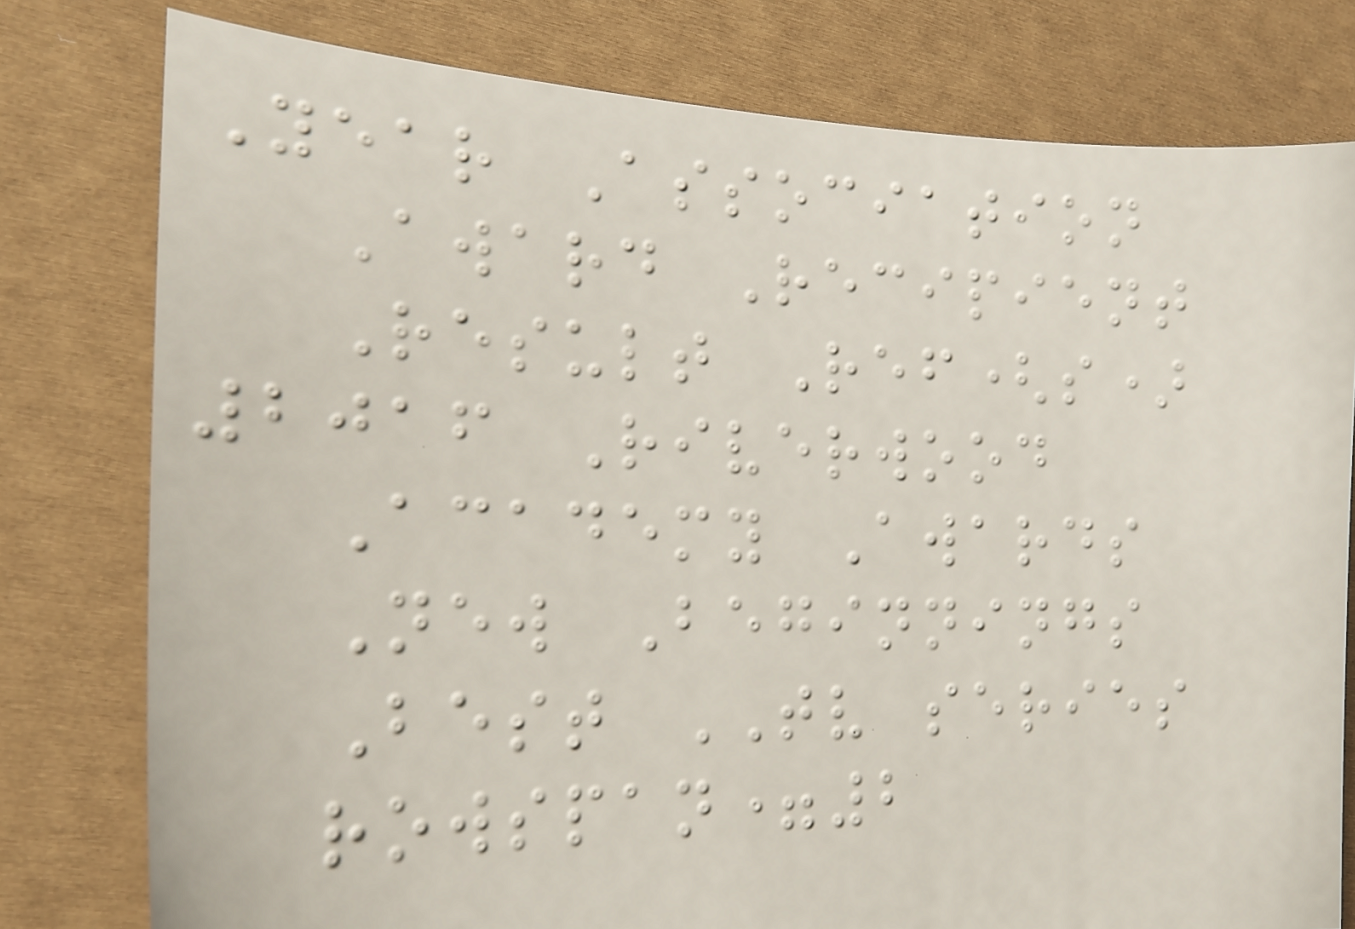Year Association
Award Recipient
Result Ref(s)
2016 Riverwood
Academy Awards
New Beginnings
Best TV series
rowspan=2
